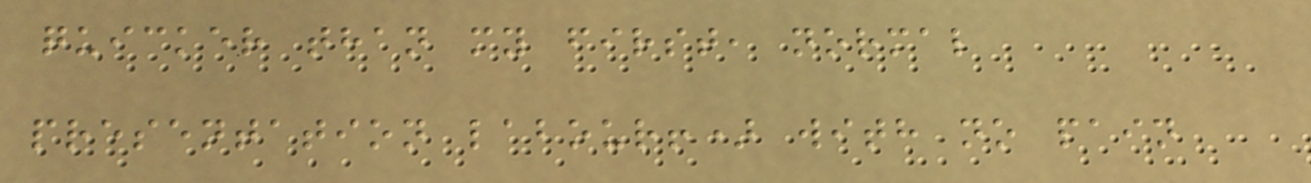quicker than my first, normal
presentation labour!) with no pain
